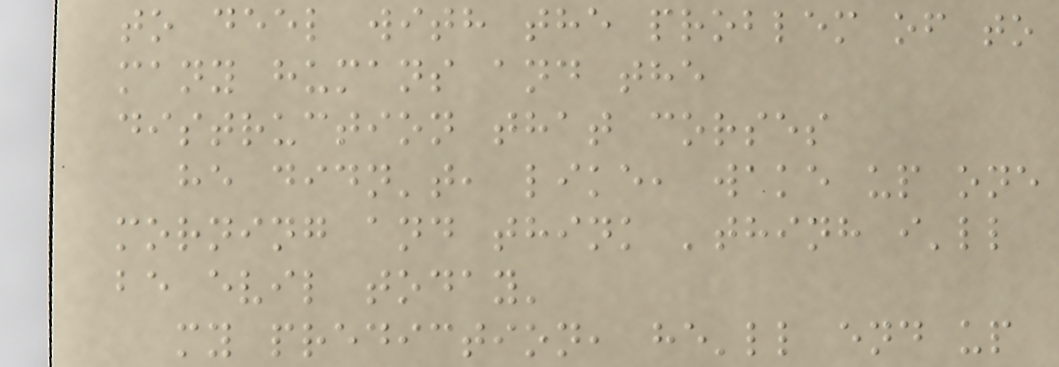to deel with the problem of to
many humans and the
distruction that corses
he didn't, like, wake up one
morning and think 'thinh i'll
be evil today'
my prediction, he'll end up
